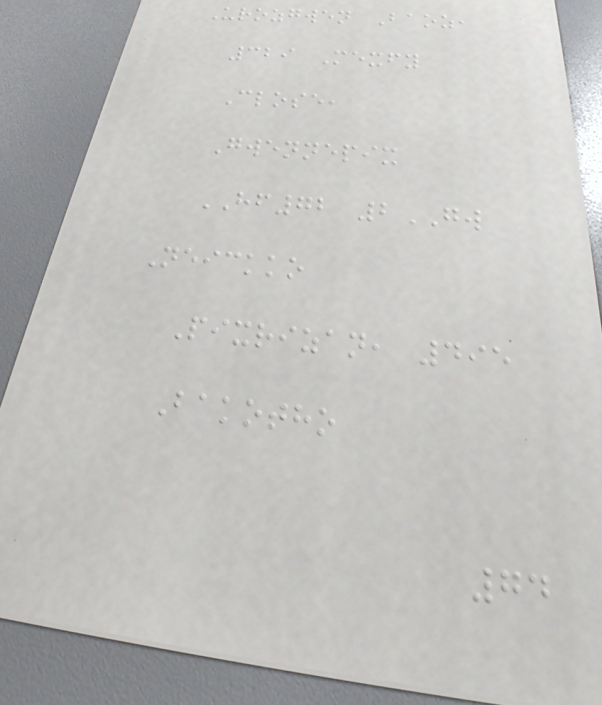Urozgwen Baoz,
329 Mexfy
Close,
Gwennepix
HF72 2GW
Neickko
Pixrizan, 495
Bakotho
74
